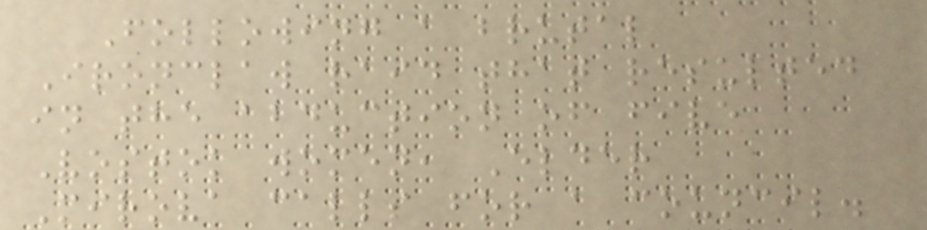Following a brutal
Ironclaw raid that resulted
in the abduction of five
Vostok women, Elder
Mirova calls for a council.
